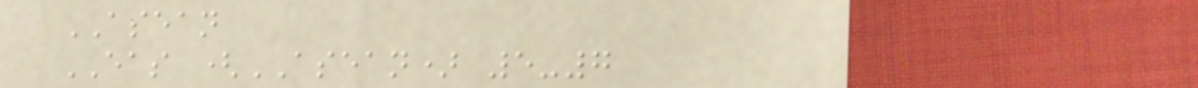ASEAN
EAS (ASEAN) 5-7
